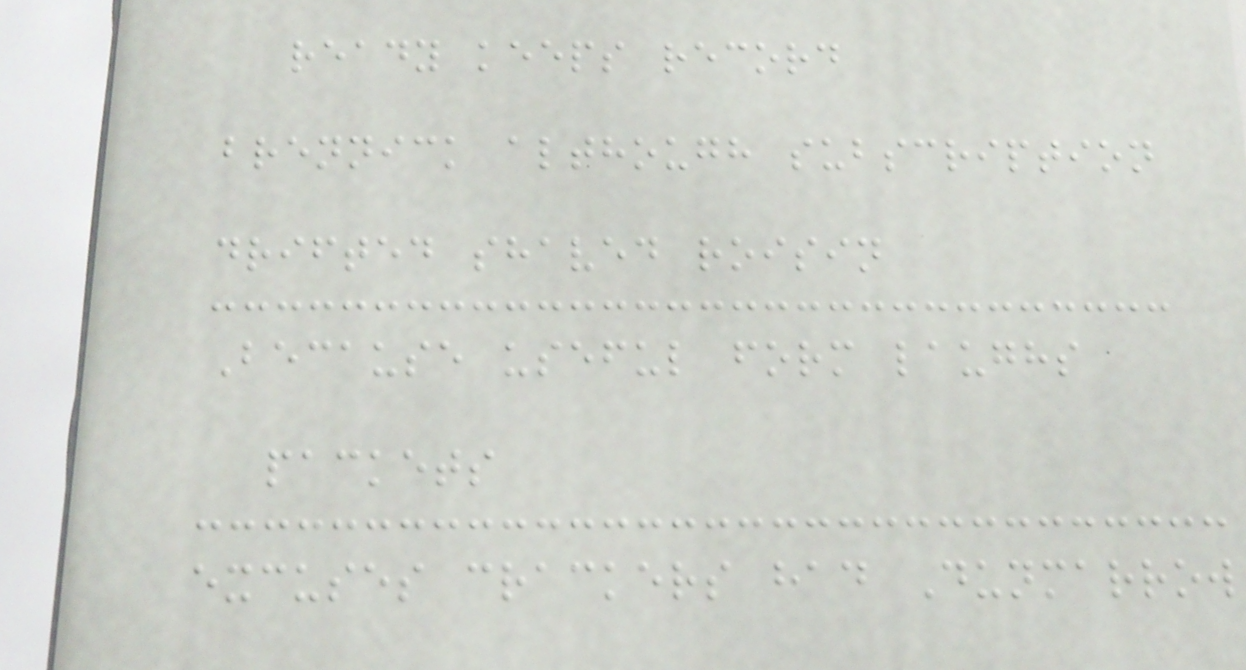ready keeps record
brennick although subscription
drifted shaved roisin
Because useful form laughs
packets
excuses crackers had Dunmarrow
